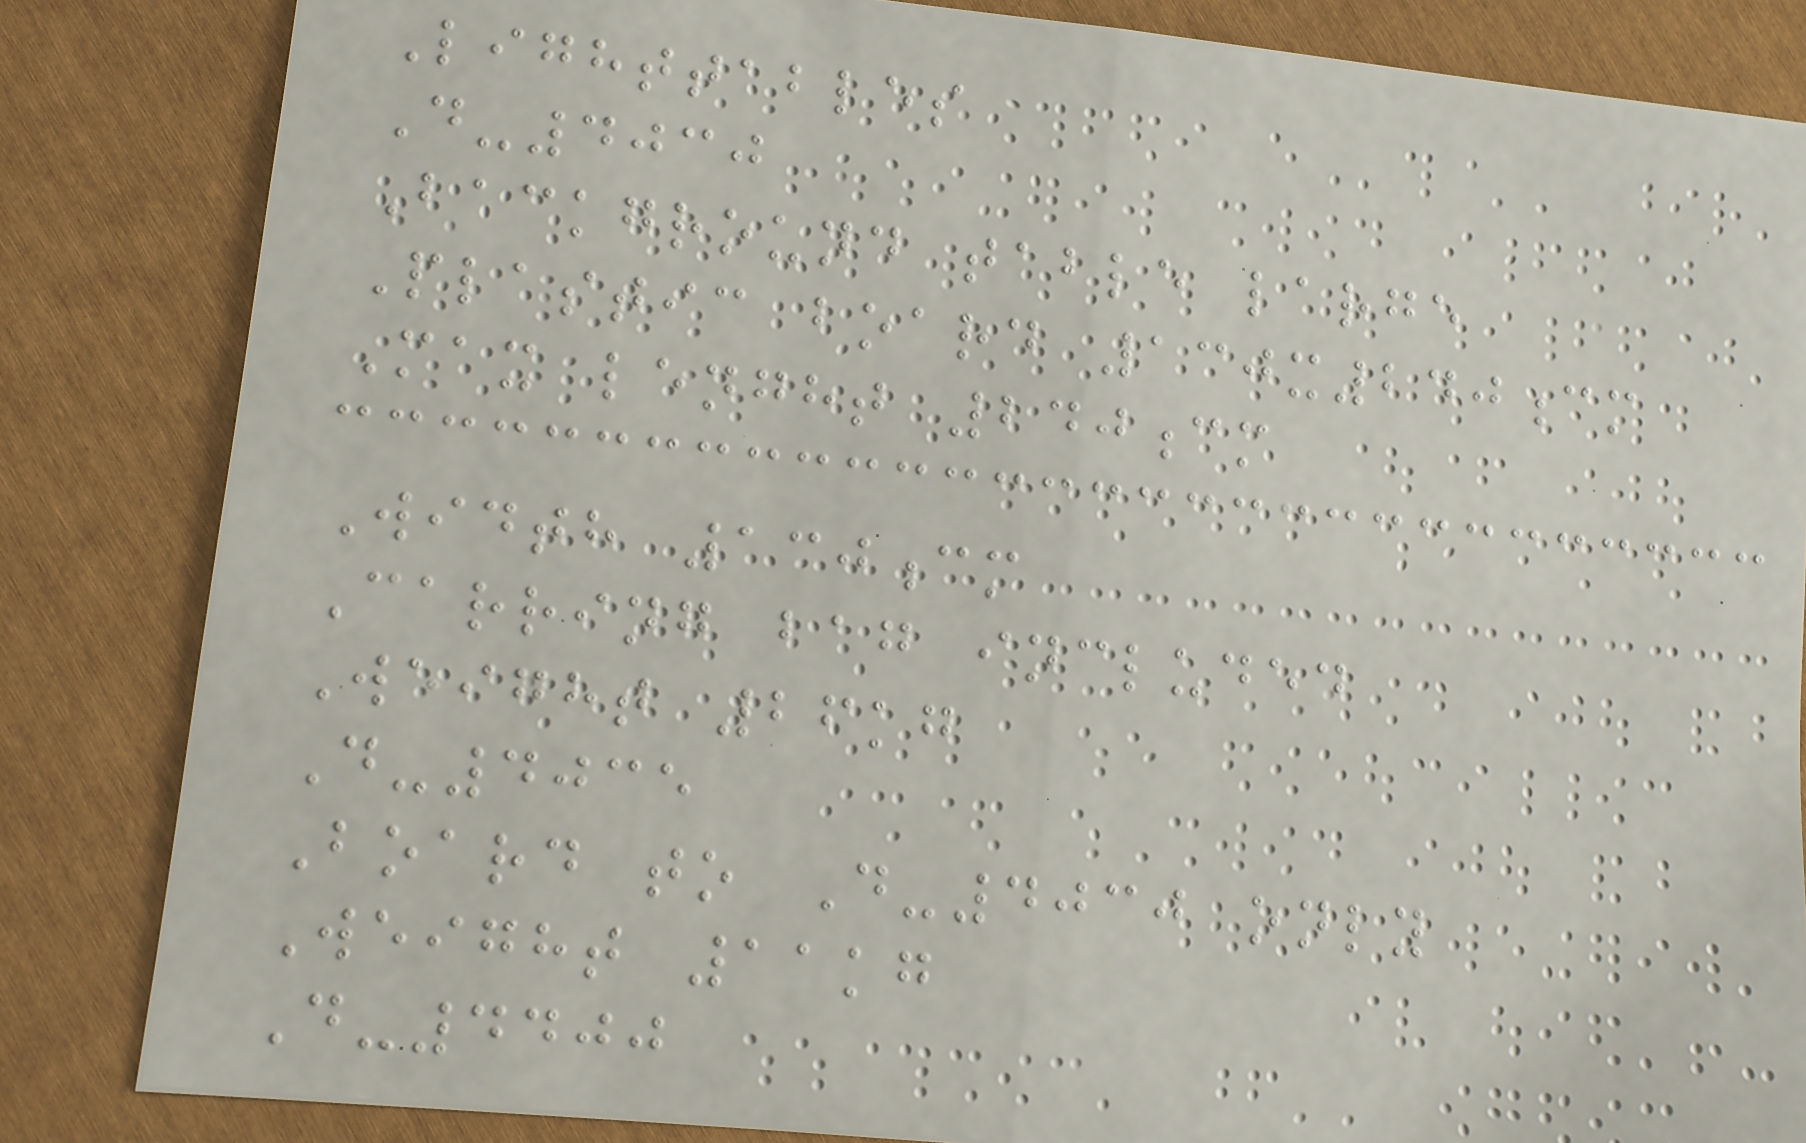Lighttables
D-4030
Background table large
Plastic board 130x240cm
Max lenght 240cm
Width 130cm
Carring bag included
Weight 26kg
D-4035
Board to D-4030 only
Weight 11kg
D-4400
